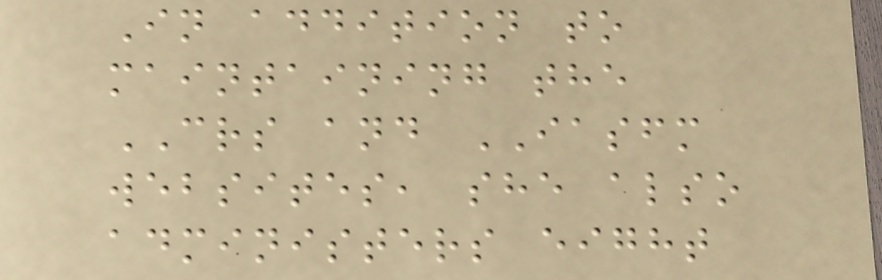In addition to
maintaining the
CRS and IASFM
websites, she also
administers eight
